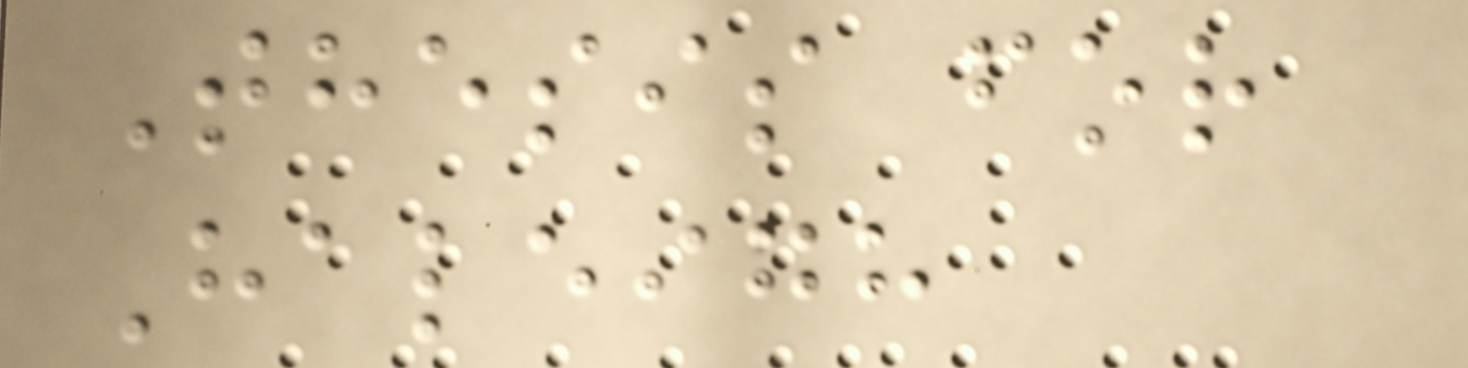Thesis for
Haleigh
